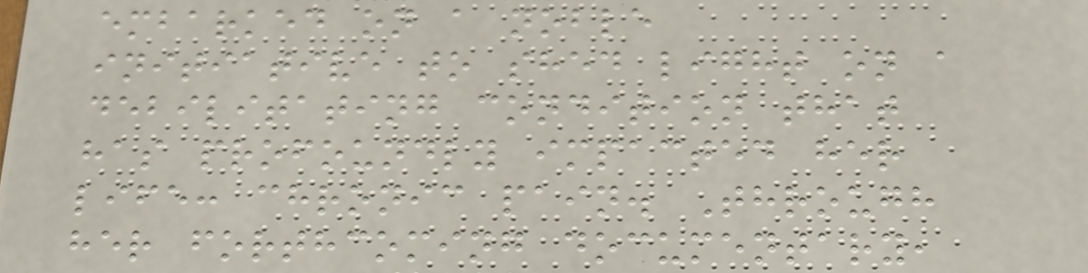embarked on a noble
initiative to shed light on a
debilitating condition that
has profoundly impacted her
life: chronic pain. Through
her forthcoming documentary,
